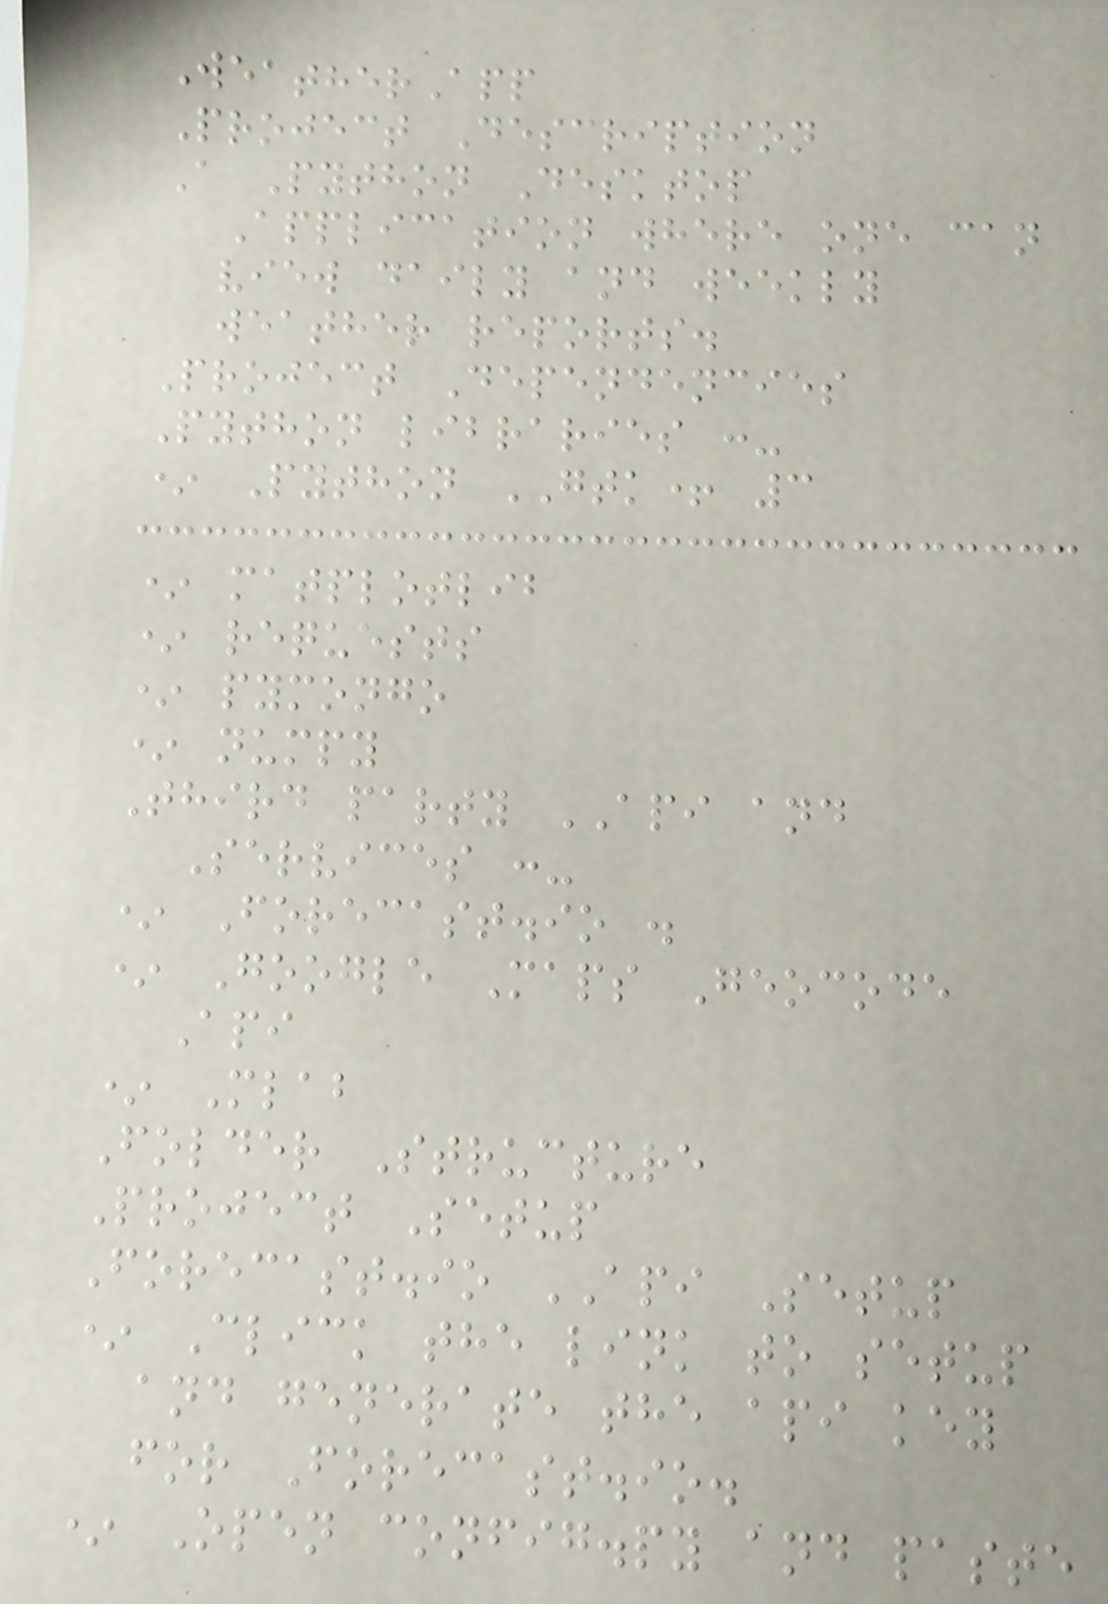WeatherApp
Project Description
A Python Desktop
Application where one can
view daily and weekly
weather reports.
Project Dependencies
Python libraries :-
* Python GTK+ 3
* matplotlib
* requests
* pymongo
* numpy
Third party API and
Services :-
* Forecast.io .
* Google Maps Geocode
Api
* Mlab
Folder Structure
Project Setup
Forecast.io API Setup
* Click the link to setup
and generate the api key
for Forecast.io.
* Open config.py and paste
